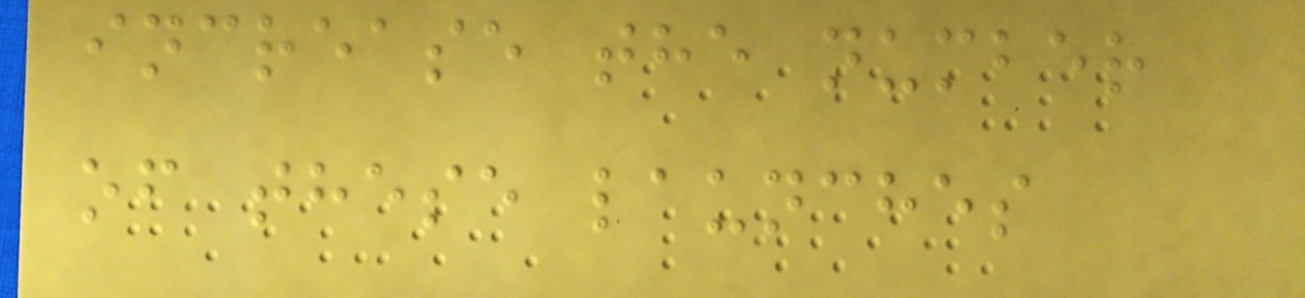increase the number
of these launches
